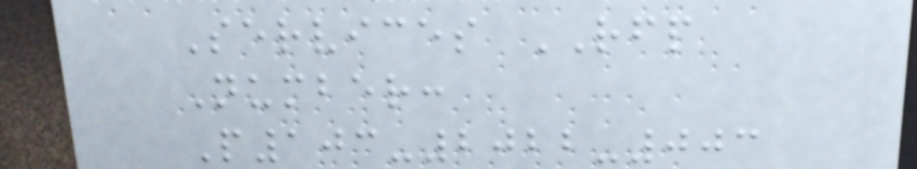Services RFP
Number:
P103-2022-003
